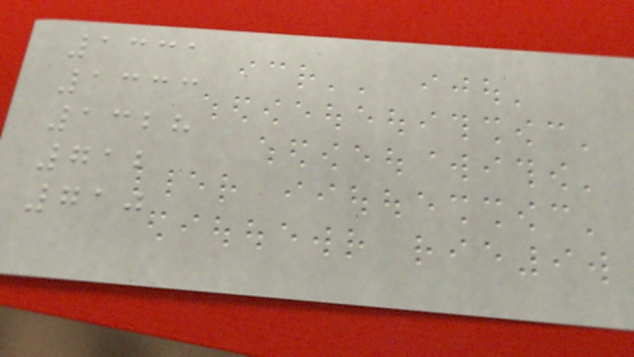1331
1333
1328
712
710
